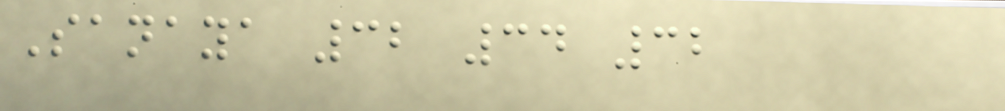Sanaya 32 34 32
